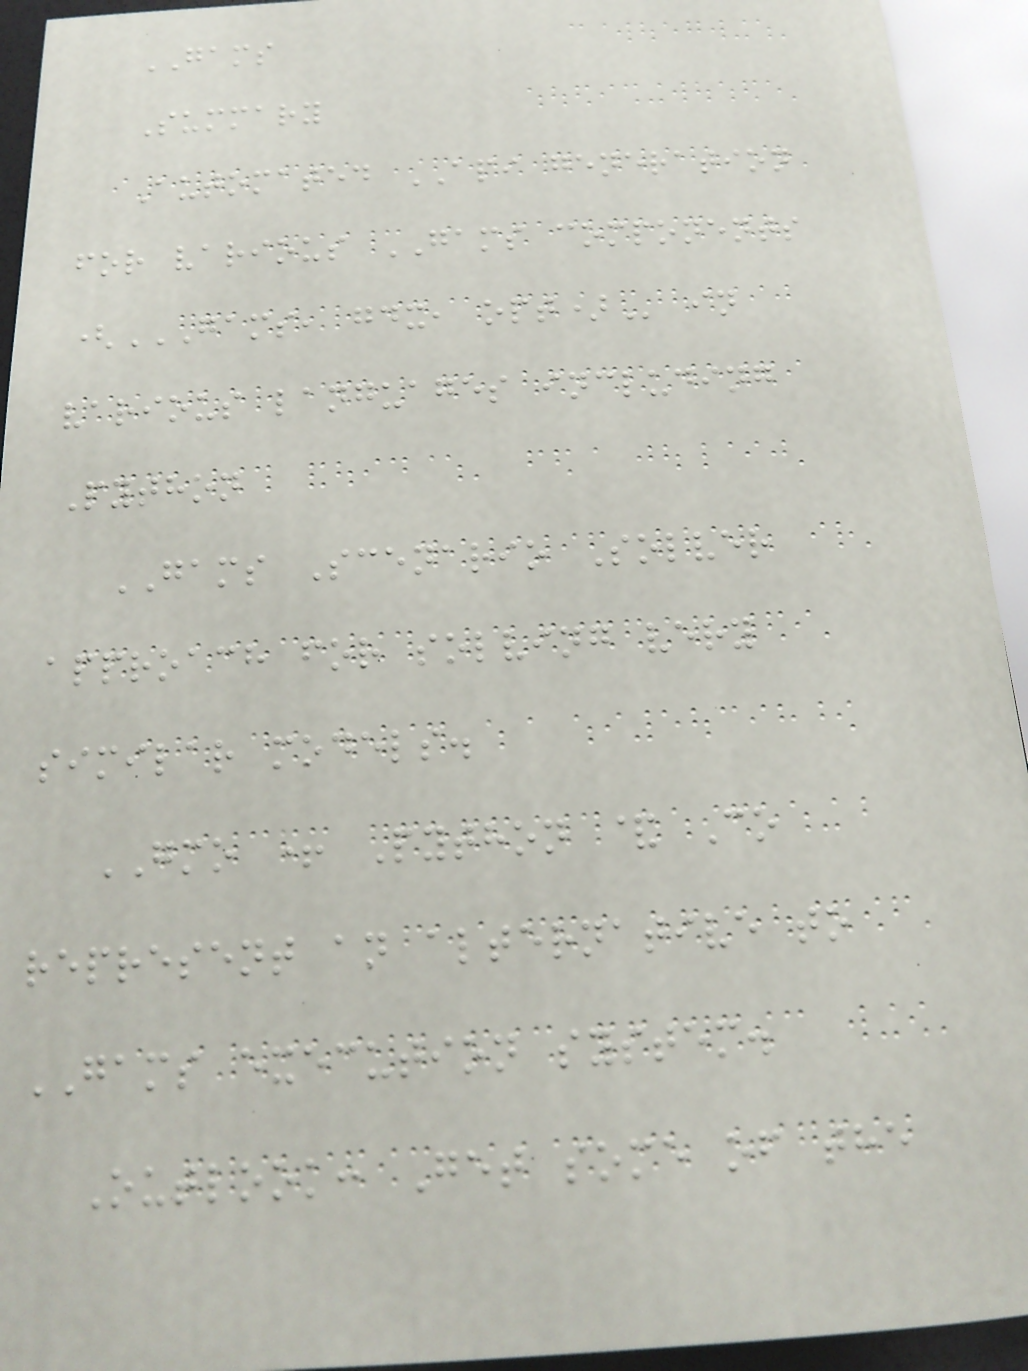GAMS
Summary
Automated API generation
for various GAMS components
(GAMS, GDX, OPT) in
various languages including
Python
GAMS Scenario Solver
approach for solving very
similar models.
GMO + Python & Co
represent an alternative to
GAMS execution system.
Outlook: Get some of the
